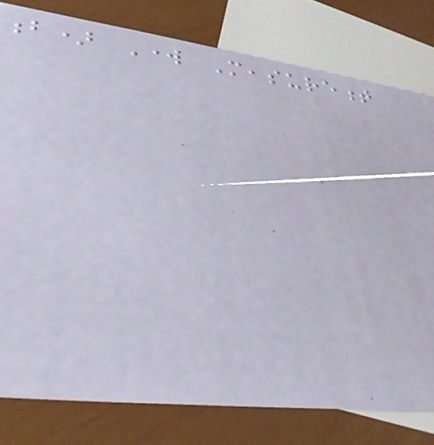b) Work Measurement
